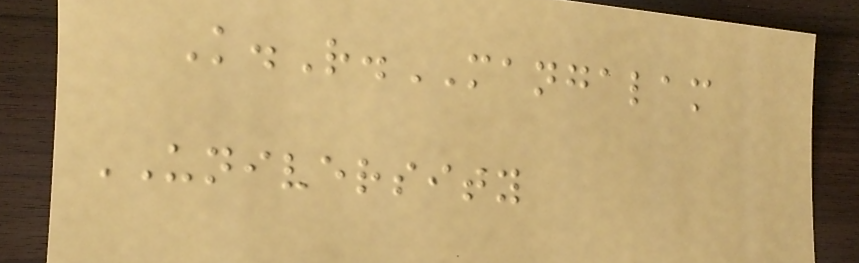K.R.MANGALAM
UNIVERSITY
